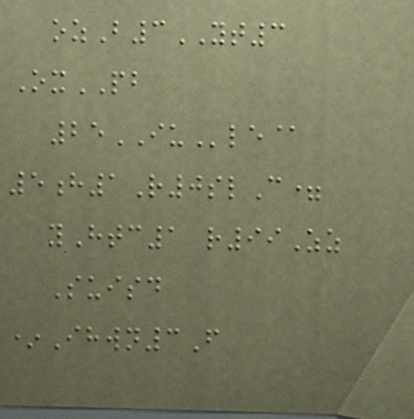ozB3YT3
OxPB
25IUle@
5h1R0slC=
yHtc1 r99Zz
Suisd
*Ihwn3F
